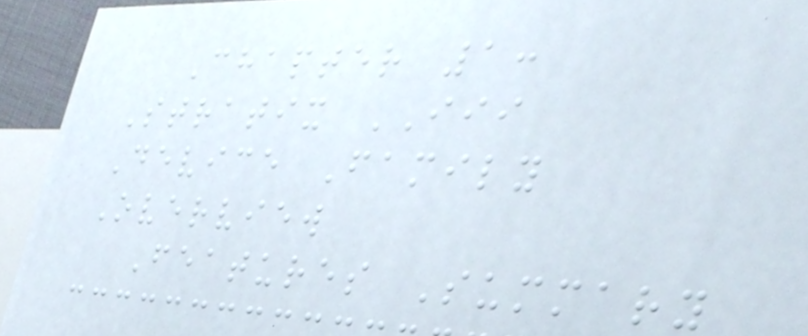Chapter 1:
Stratix III
Device Family
Overview
Features Summary
